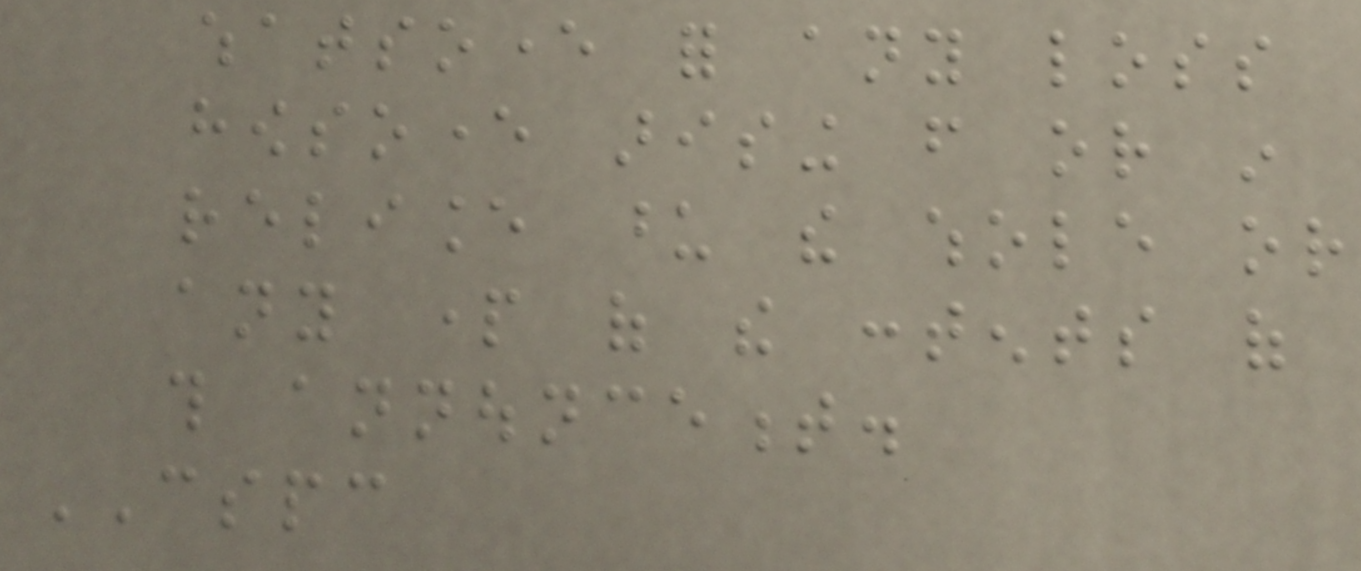whatsoever for any loss
howsoever arising from or in
reliance upon the whole or
any part of the contents of
this announcement.
CSPC
